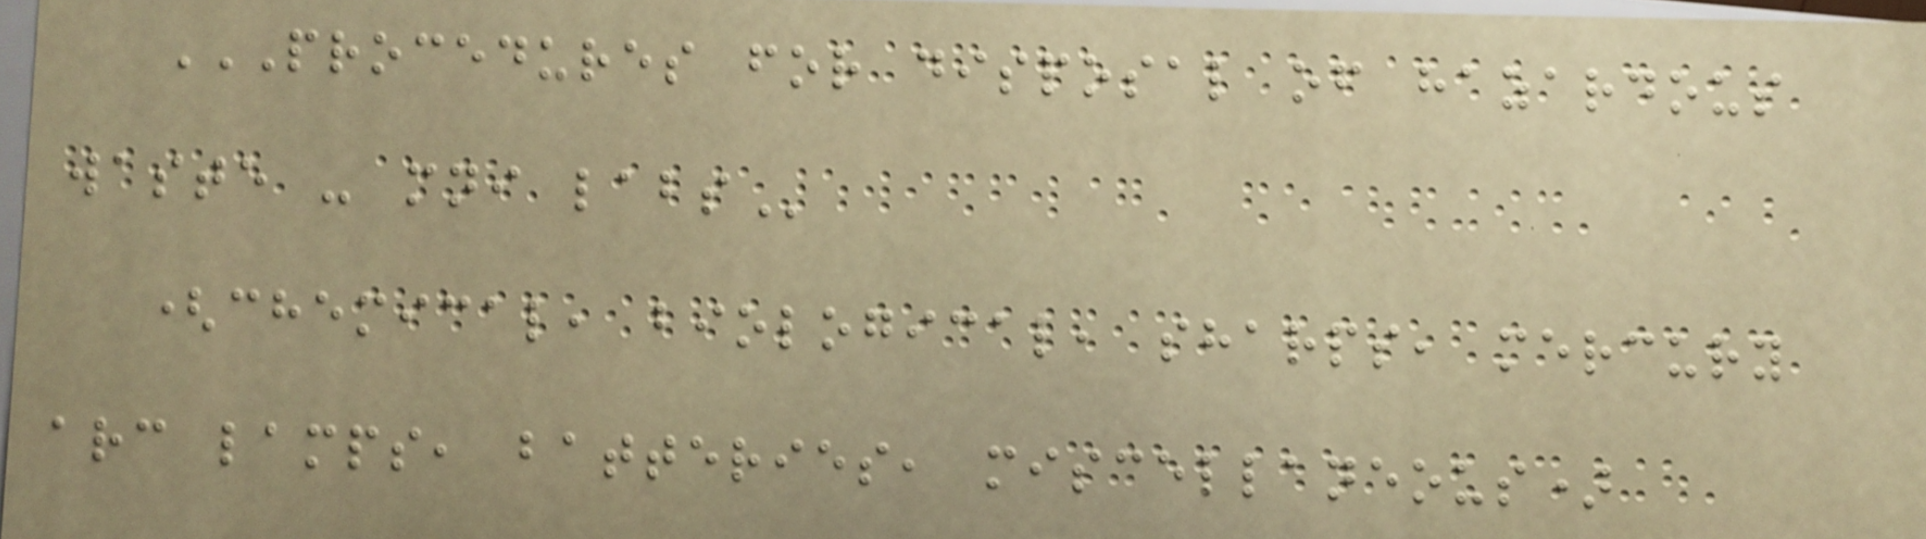PROCEDURES FOR DISPOSAL OF HAZARDOUS
WASTE - MNI LABS
(chemical, biological, sharps, mercury
arc lamps, batteries, miscellaneous)
